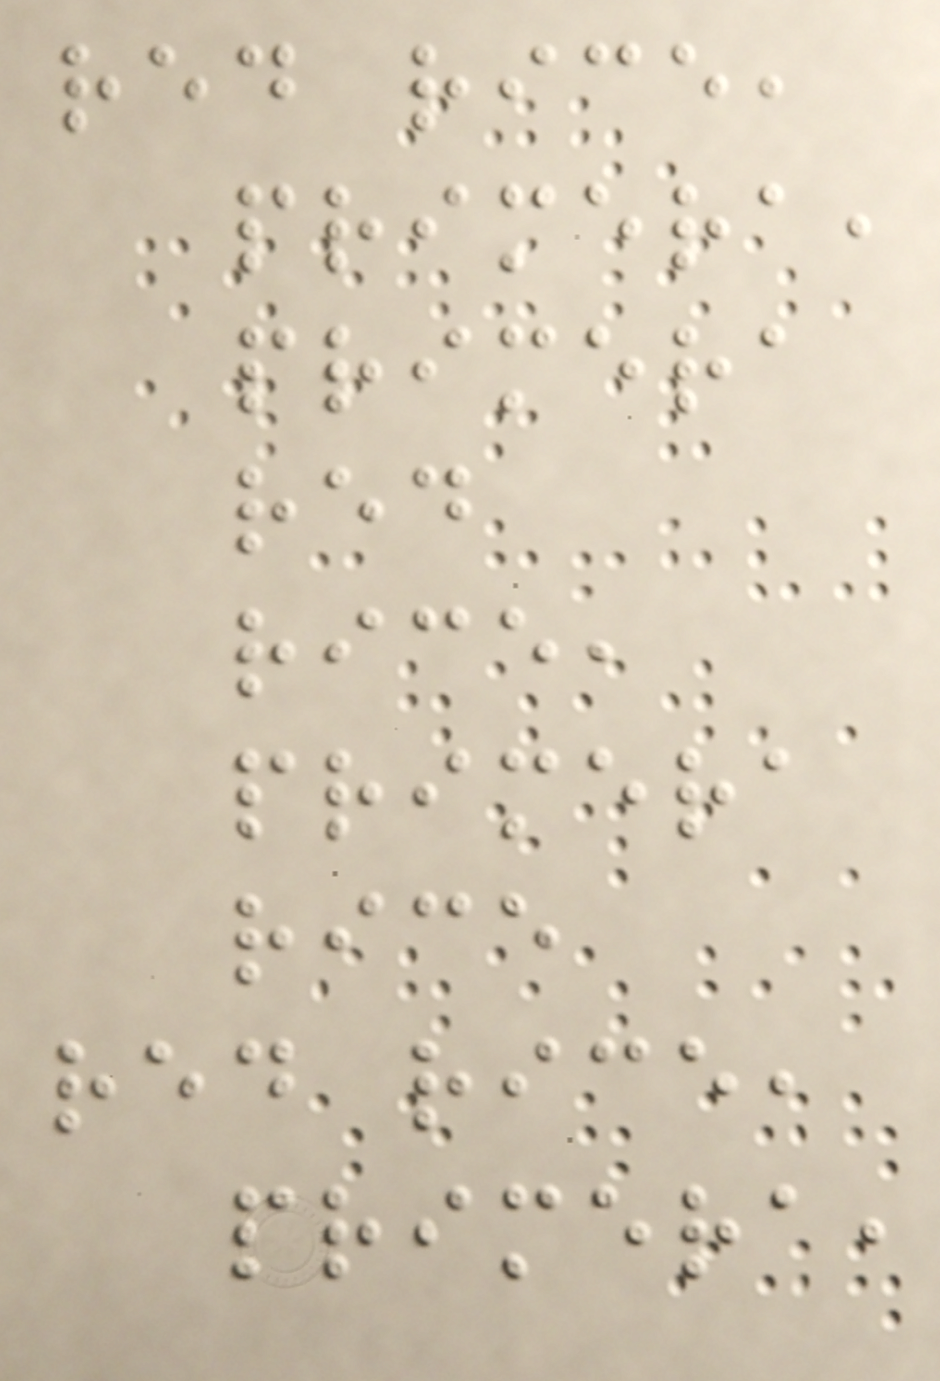red rice,
primera,
primera
red
rice,
primera
rice
red rice,
primera,
